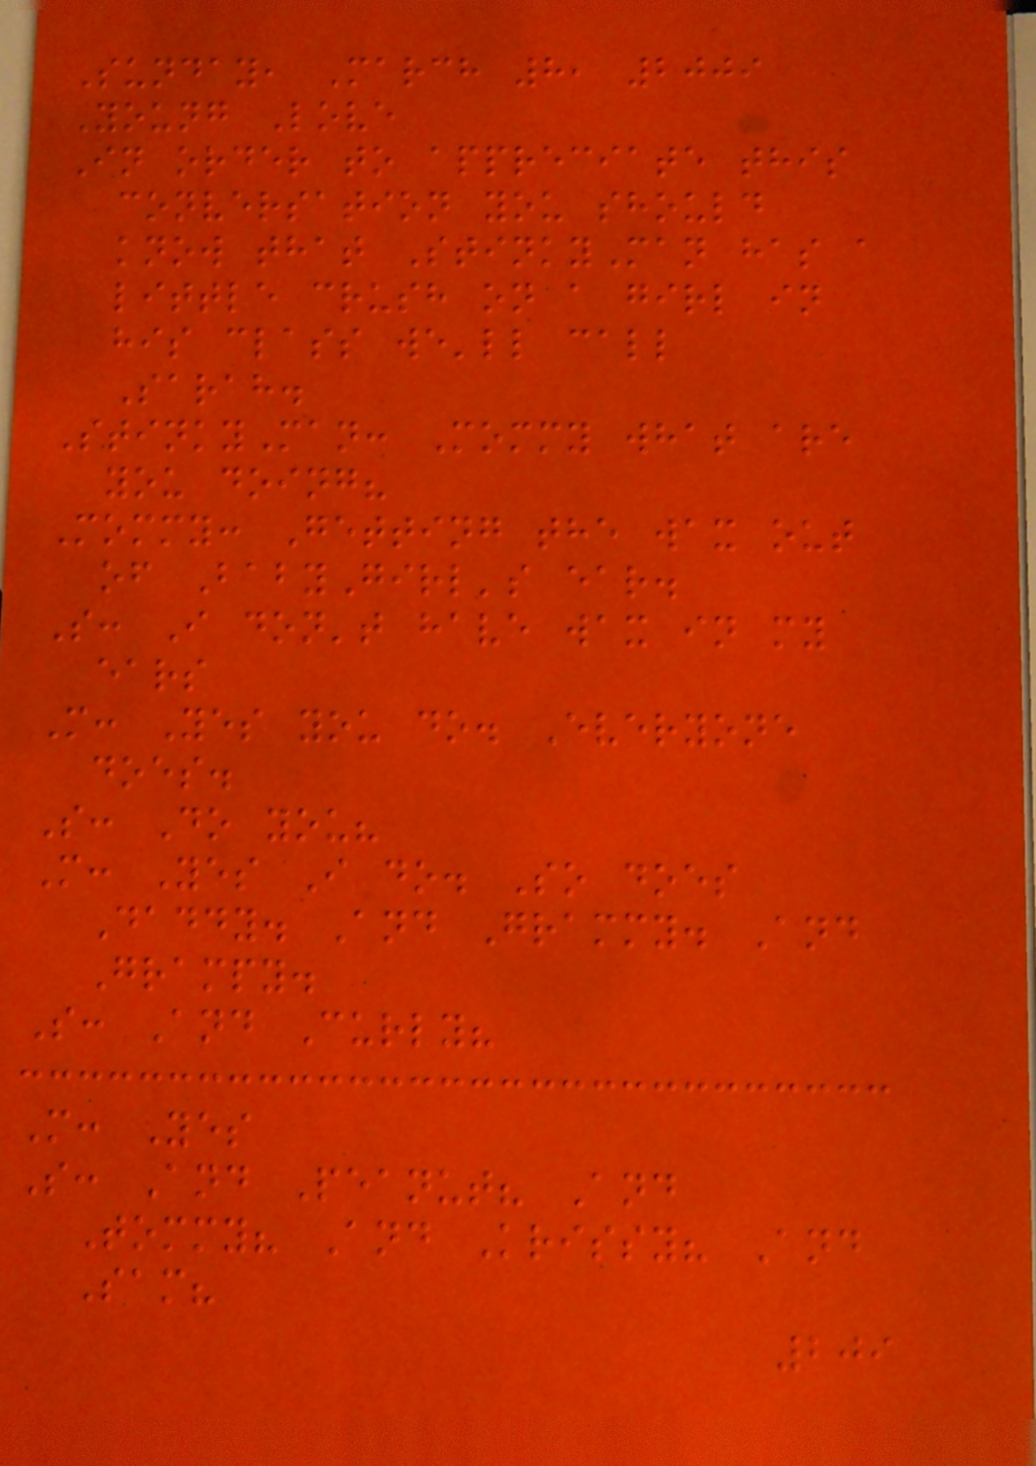Sunday, March 8, 2009
Young Love
In order to appreciate this
conversation you should
know that StinkyMan has a
little crush on a girl in
his class we'll call
Sarah.
StinkyMan: Mommy what are
you doing?
Mommy: Getting the wax out
of BabyGirl's ear.
S: I don't have wax in my
ears
M: Yes you do. Everyone
does.
S: Do you?
M: Yes I do. So does
Daddy. And Grammy. And
Grampy.
S: And Curly?
M: Yes
S: And Peanut? And
Tommy? And Krissy? And
Sam?
209
